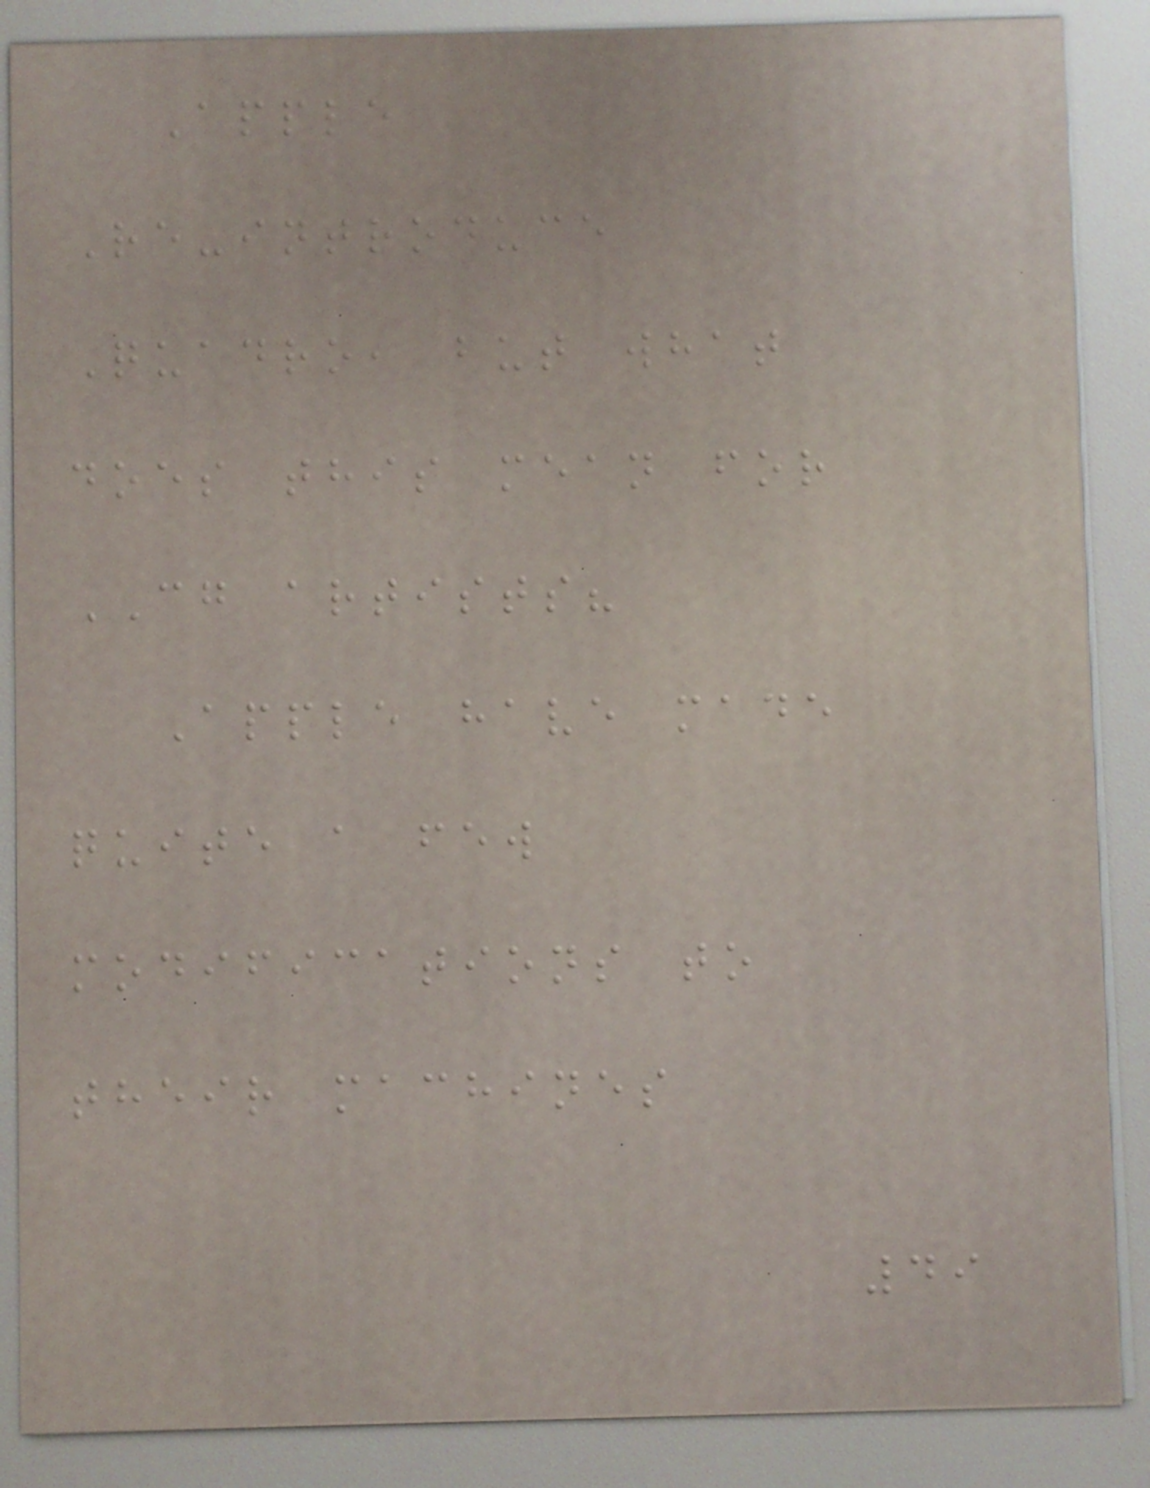Apple
Re-introduce
Quadro, but what
does this mean for
CG artists?
Apple have made
quite a few
modifications to
their machines
49
